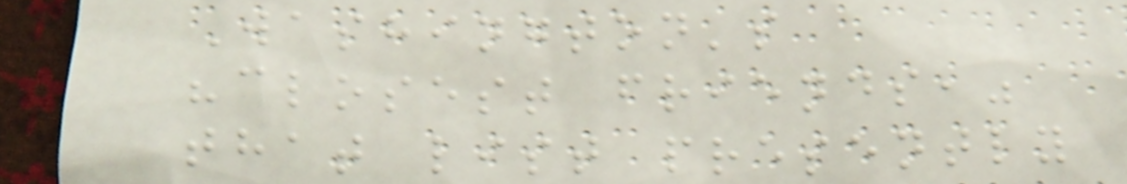Washington's
"closest friends,"
that list presently
